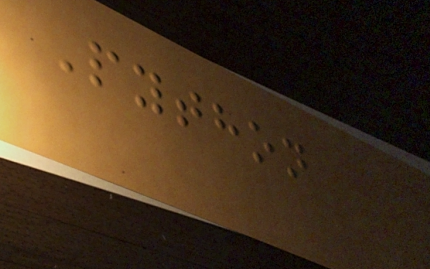Python
